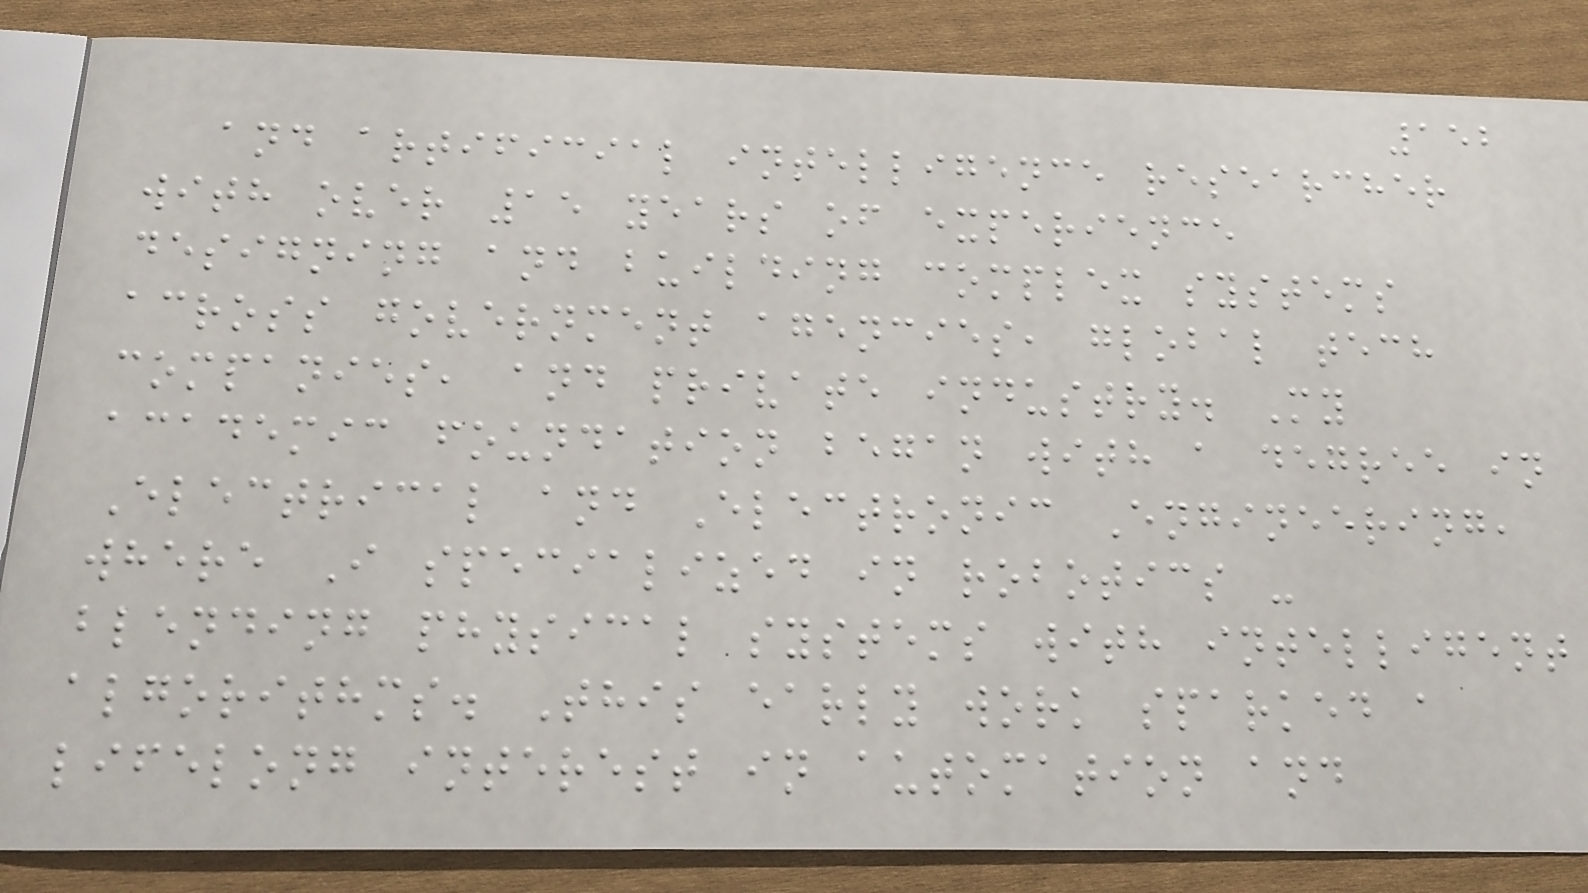152
and artificial intelligence researcher
with over 15 years of experience
designing and building complex systems
across government agencies, global tech
companies, and private industry. My
academic foundation began with a degree in
Electrical and Electronic Engineering,
where I specialized in robotics -
blending physical systems with intelligent
algorithms. This early work sparked a
lifelong interest in automation and
